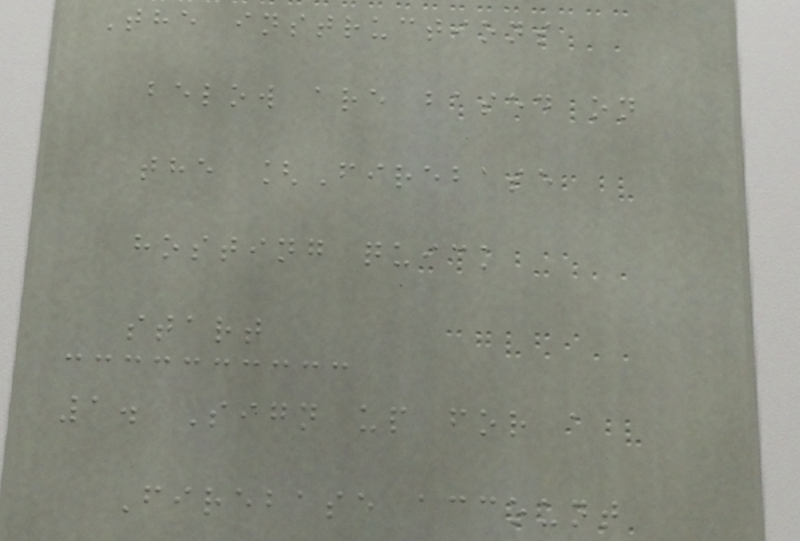The instructions
below are based on
the [Firebase
hosting quick
start
1. Sign up for a
Firebase account
